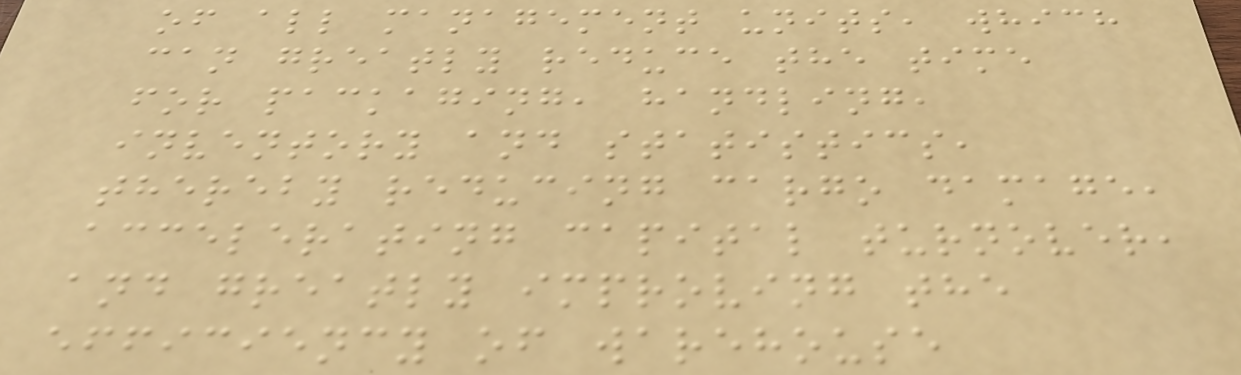of all management units, which
can greatly reduce the time
for packaging, handling,
inventory and statistics,
thereby reducing cargo damage,
accelerating capital turnover,
and greatly improving the
efficiency of warehouse
